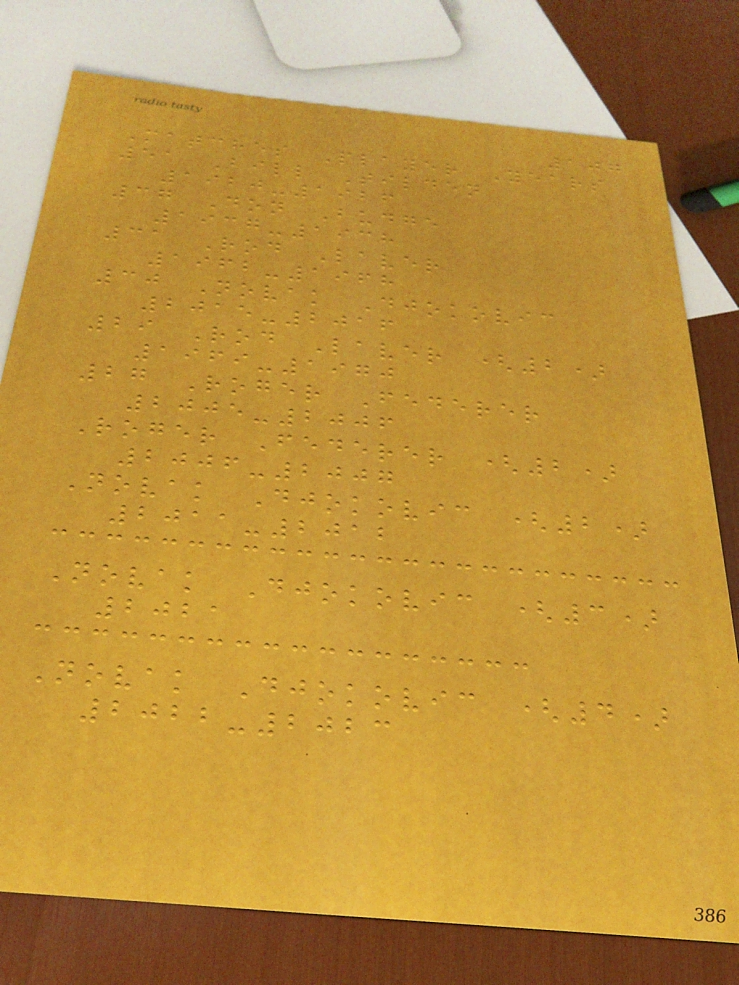107
Matches Player Years
51 Bill Tilden
1920-1926
37 Don Budge
1937-1938
31 Rod Laver
1962-1968
30 Novak Djokovic
2015-2016
29 Rod Laver (2)
1969-1970
27 Roger Federer
2005-2006
Roger Federer (2)
2006-2007
Novak Djokovic (2)
2011-2012
Novak Djokovic (3)
2021
Novak Djokovic (4)
2022-2023
